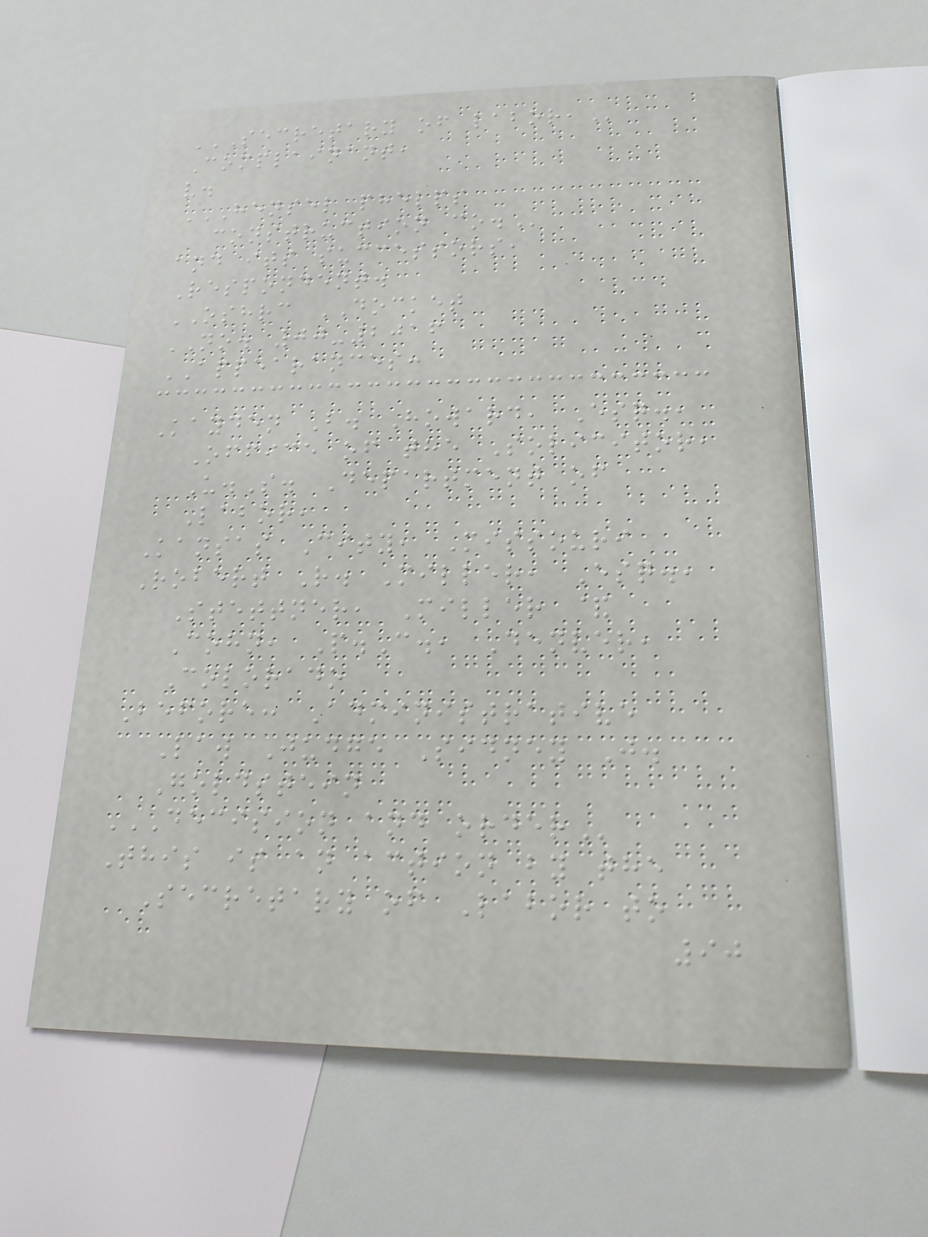SECRETARY OF LABOR,
Complainant,
v.
HENSEL PHELPS
CONSTRUCTION CO.
and its successors,
Respondent.
OSHRC DOCKET
NO. 00-2016
APPEARANCES:
Kayden B. Howard, Esq.,
Office of the Solicitor,
U.S. Department of
Labor,
Kansas City, Missouri
Robert R. Miller, Esq.,
Stettner, Miller &
Cohn, P.C., Denver,
Colorado
Before: Administrative
Law Judge Sidney J.
Goldstein
DECISION AND ORDER
This is an action by the
Secretary of Labor to
90
